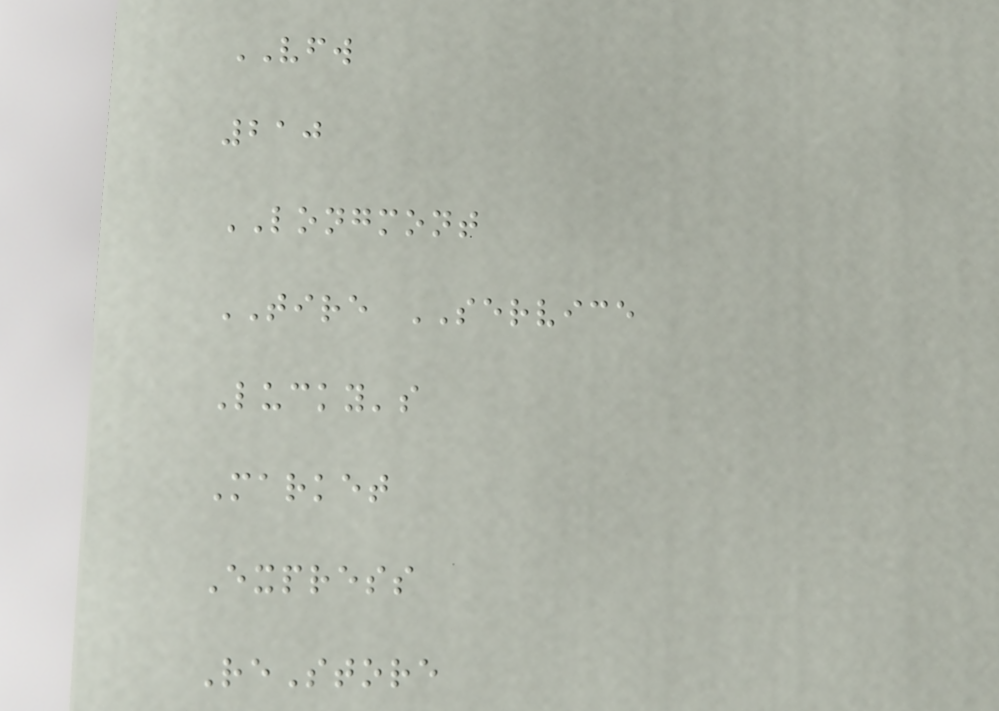VFW
210
LONGMONT
TIRE SERVICE
Lucky's
Market
Express
ReStore
